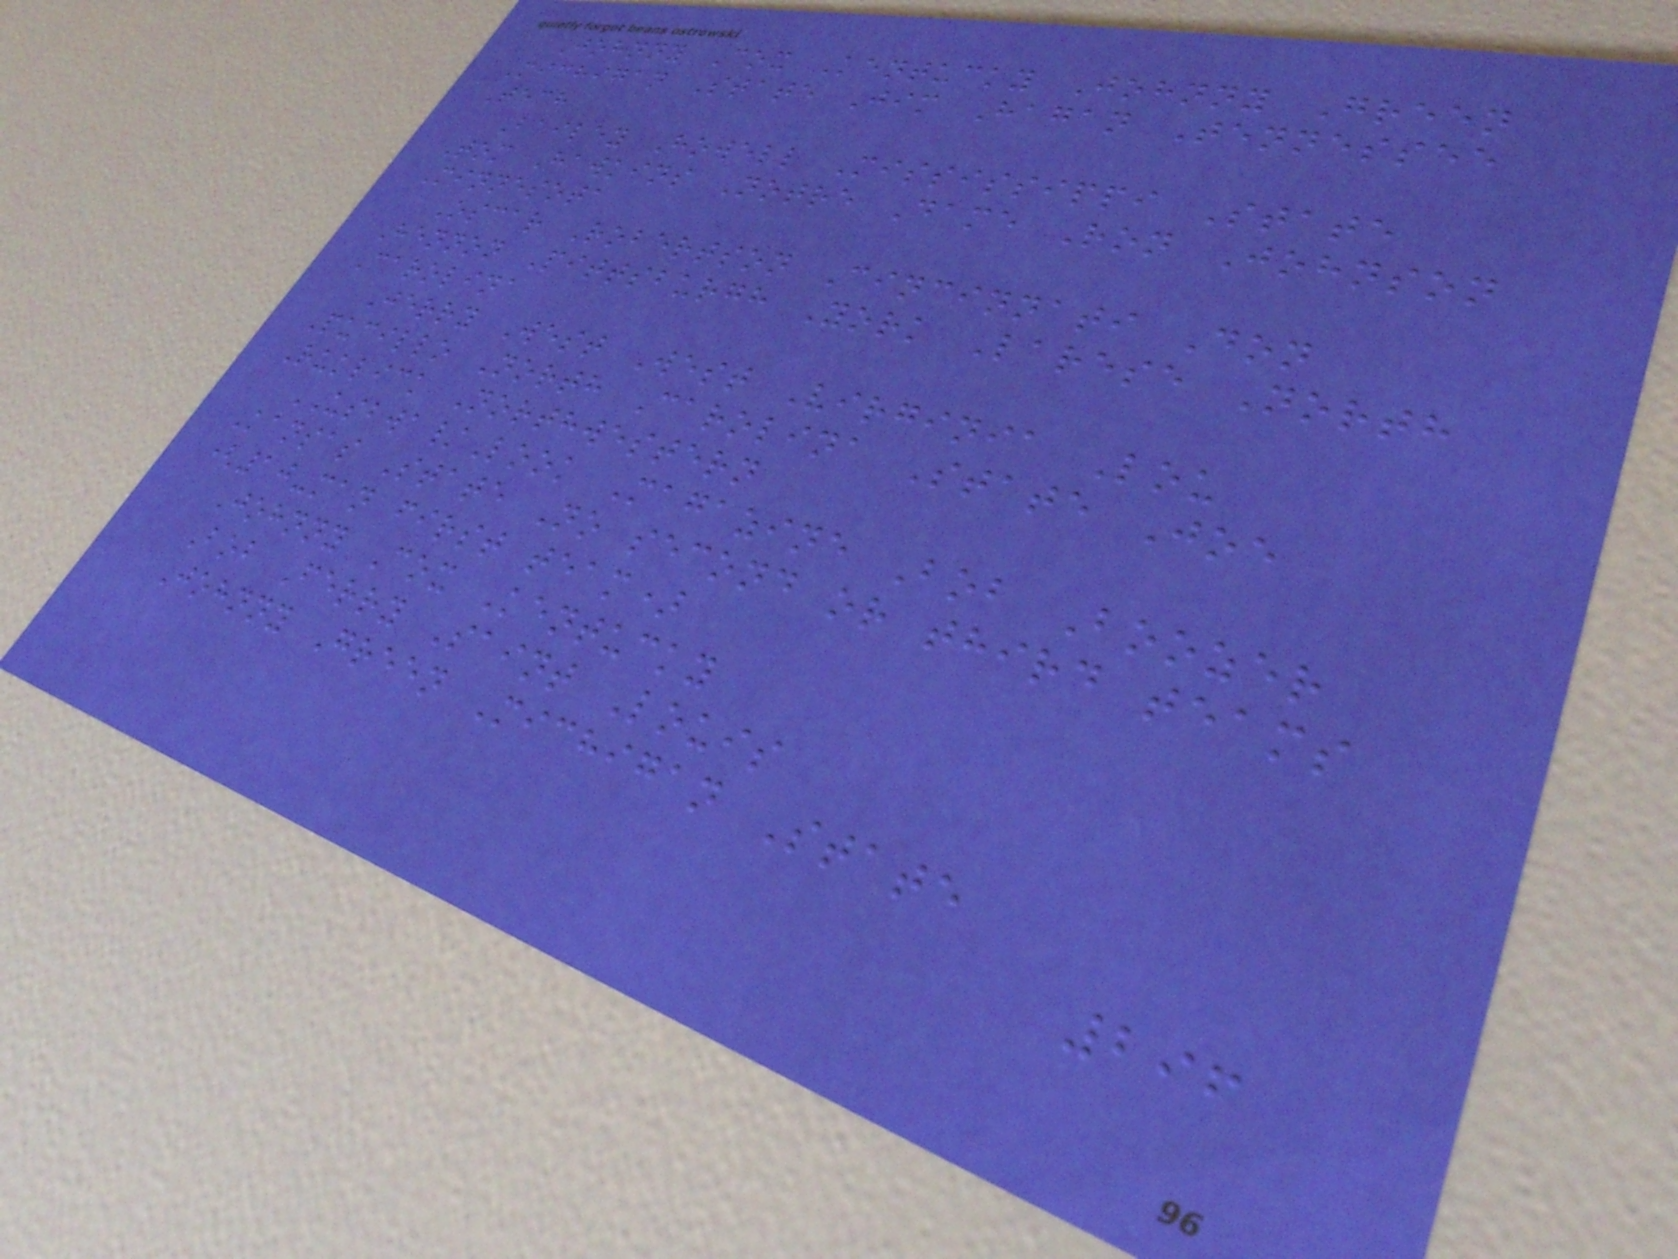Johnny Cox Kentucky Johnny Green
Michigan State Jim Hagan Tennessee
Tech
Bailey Howell Mississippi State
Tom Hawkins Notre Dame Ron Johnson
Minnesota
Oscar Robertson Cincinnati Don
Hennon Pittsburgh York Larese North
Carolina
Jerry West West Virginia Lou
Pucillo North Carolina State Joe
Ruklick Northwestern
USBWA/Look Magazine Bob Boozer
Kansas State No second or third teams
(10-man first team)
Johnny Cox Kentucky
Bob Ferry Saint Louis
Johnny Green Michigan State
296
